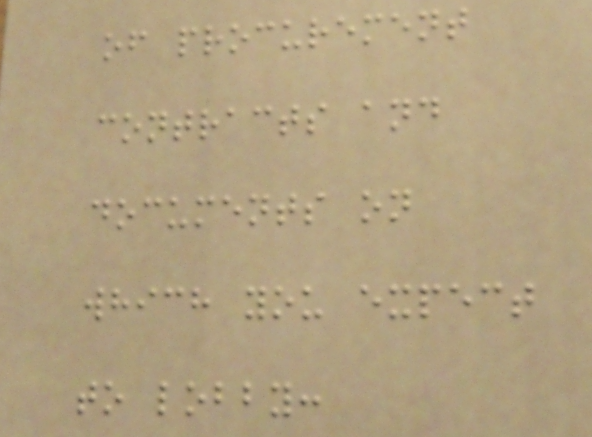of procurement
contracts and
documents on
which you expect
to lobby:
